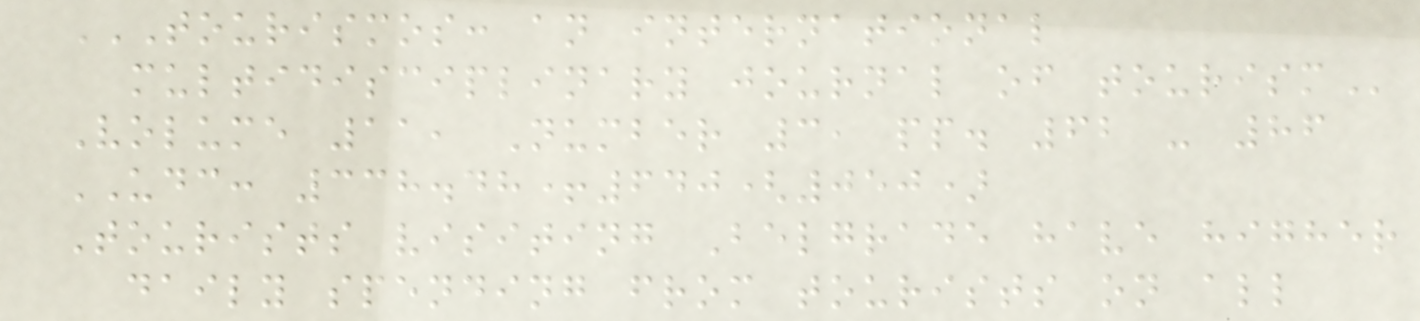TOURISMOS: AN INTERNATIONAL
MULTIDISCIPLINARY JOURNAL OF TOURISM
Volume 11, Number 3, pp. 62 - 86
UDC: 338.48+640(050)
Tourists visiting Belgrade have higher
daily spending from tourists on all
